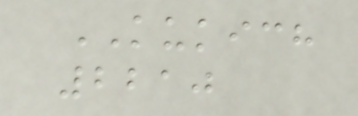KUKICH
2210
